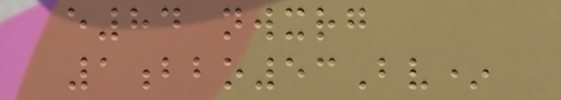e84 nwxrg
1bbo53Bv*
